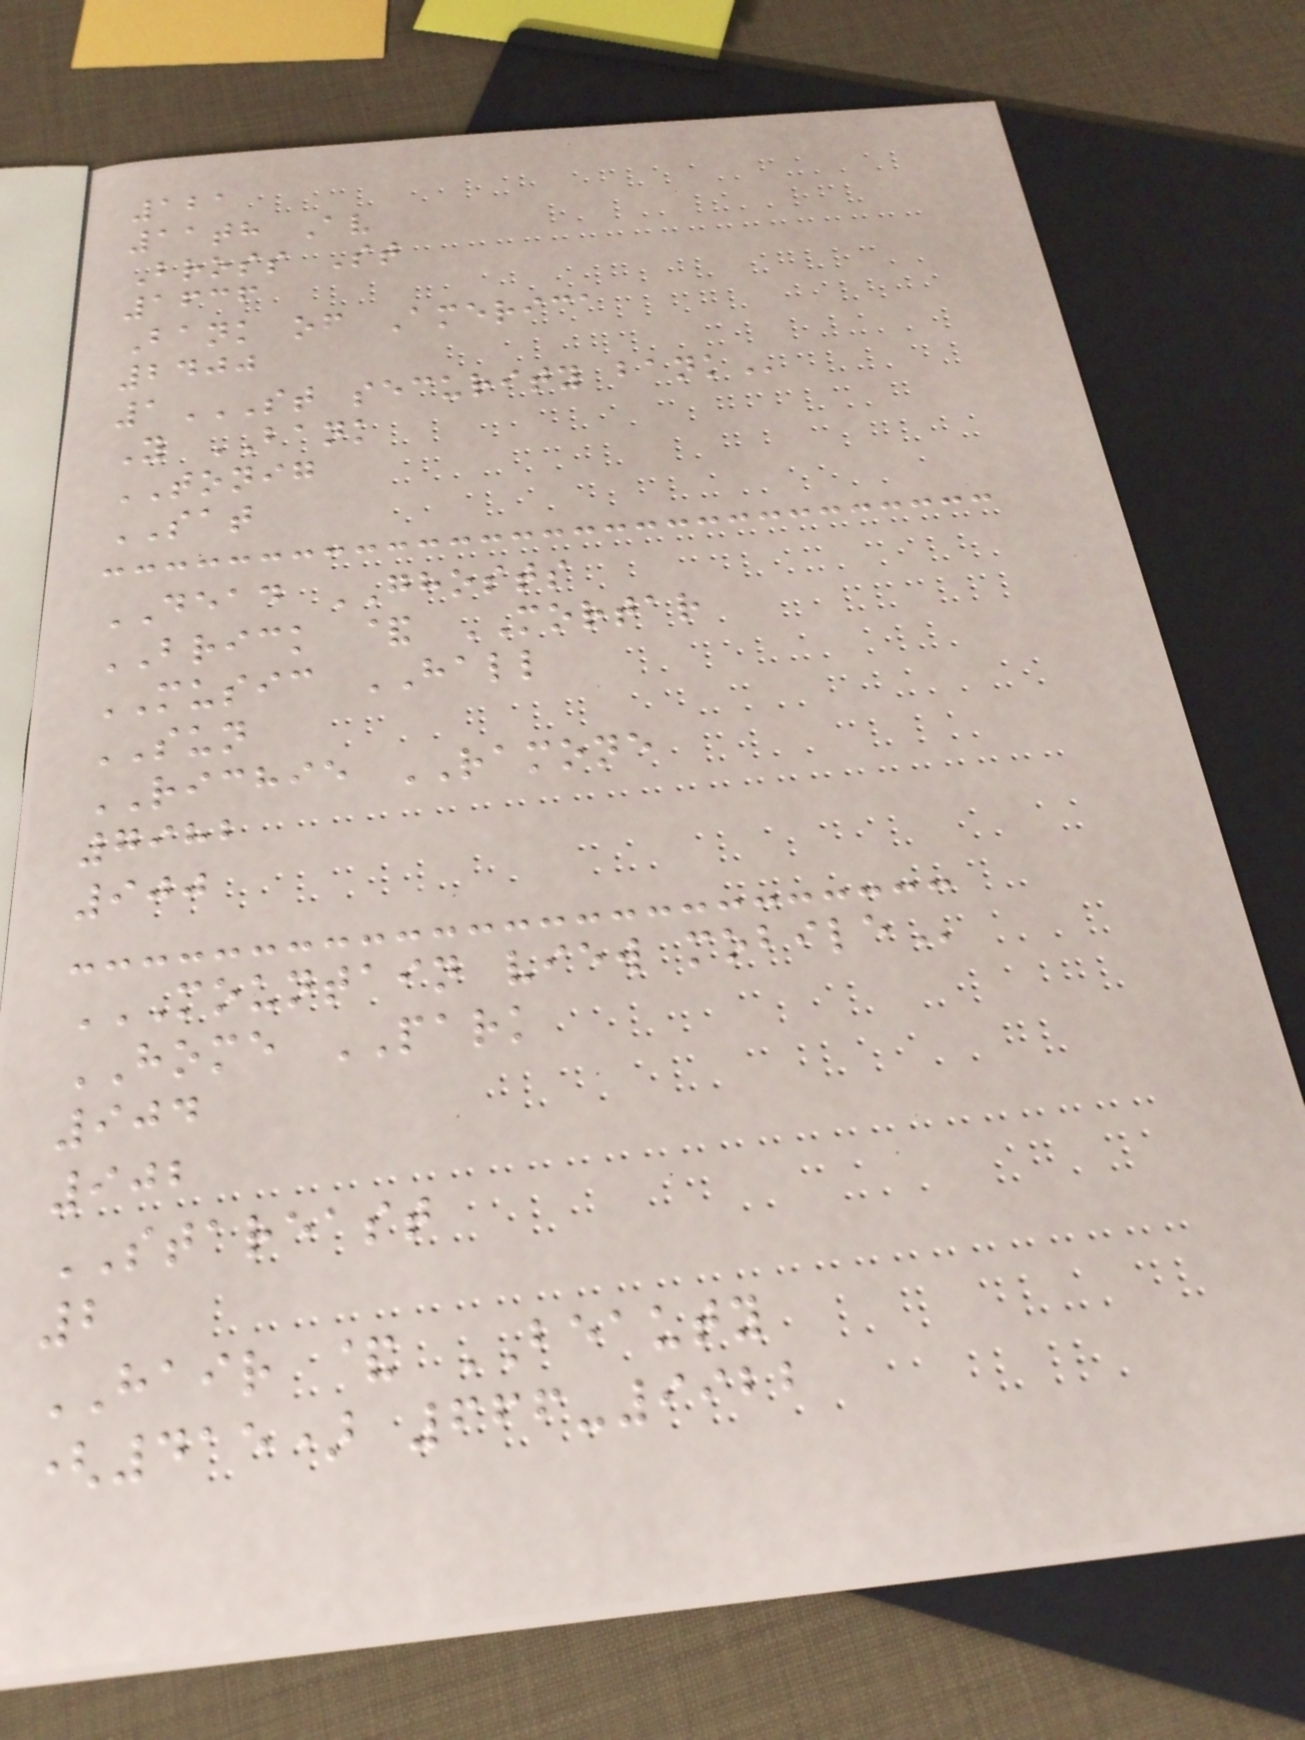121
11th Av
Bross St
1636
Bank of America
2400
1ST SECURITY BANK
Y BANK
TONIG
SAT
DEAD GHOSTS
BRICK & MORTAR
MUSIC HALL
SUN
RICHIE RAMONE
7982
900
MOUNTAIN VIEW MOBILE
HOME PARK
904
902
STAREAST
2
HAIR & BEAUTY
(415) 666-9922
